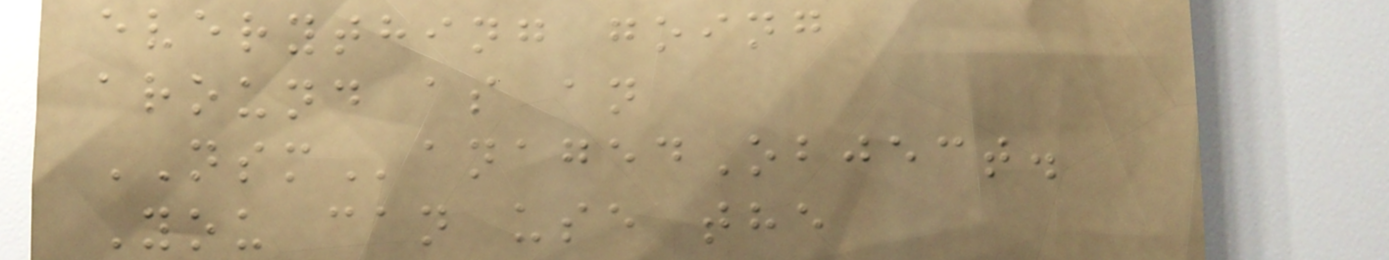everything going
around as an
NSManagedObject.
You can use the
